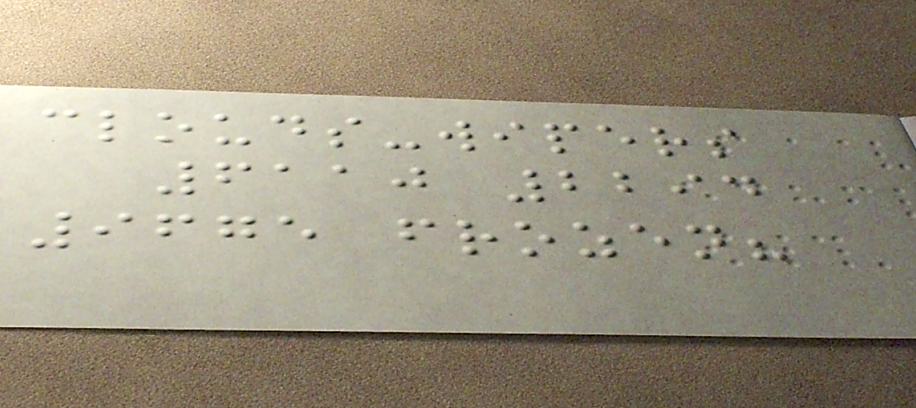clouds-wipers
6110 2294
9675 frozen?
